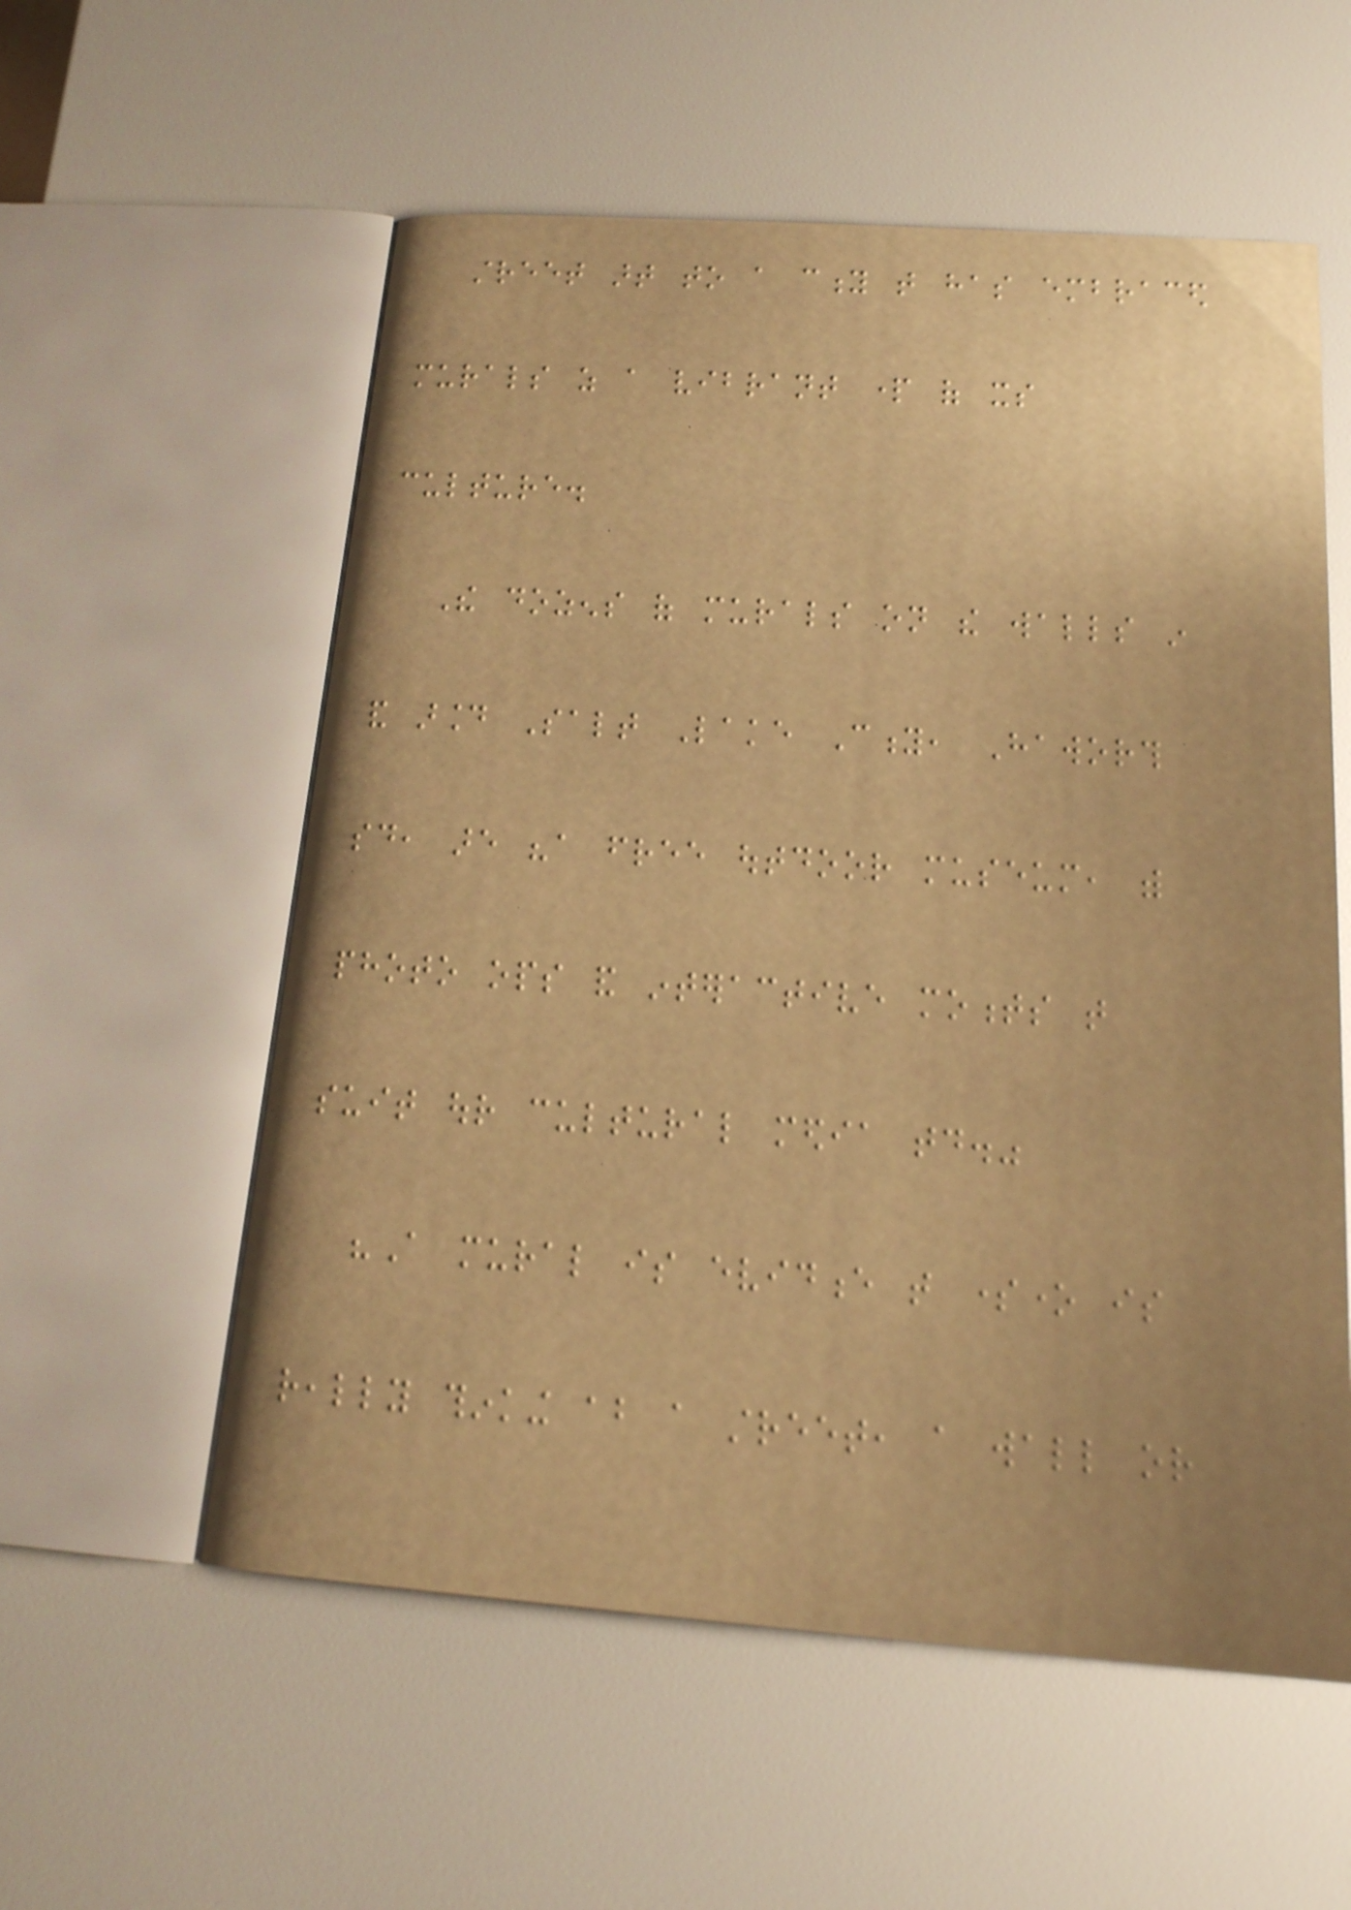street art to a city that has embraced
murals as a vibrant part of its
culture.
The dozens of murals on the walls in
and around Salt Lake City, Haworth
said, are "a free outdoor museum, with
photo ops and interactive moments that
suit our cultural media today."
"A mural is evidence that someone is
really thinking about a street, a wall or
